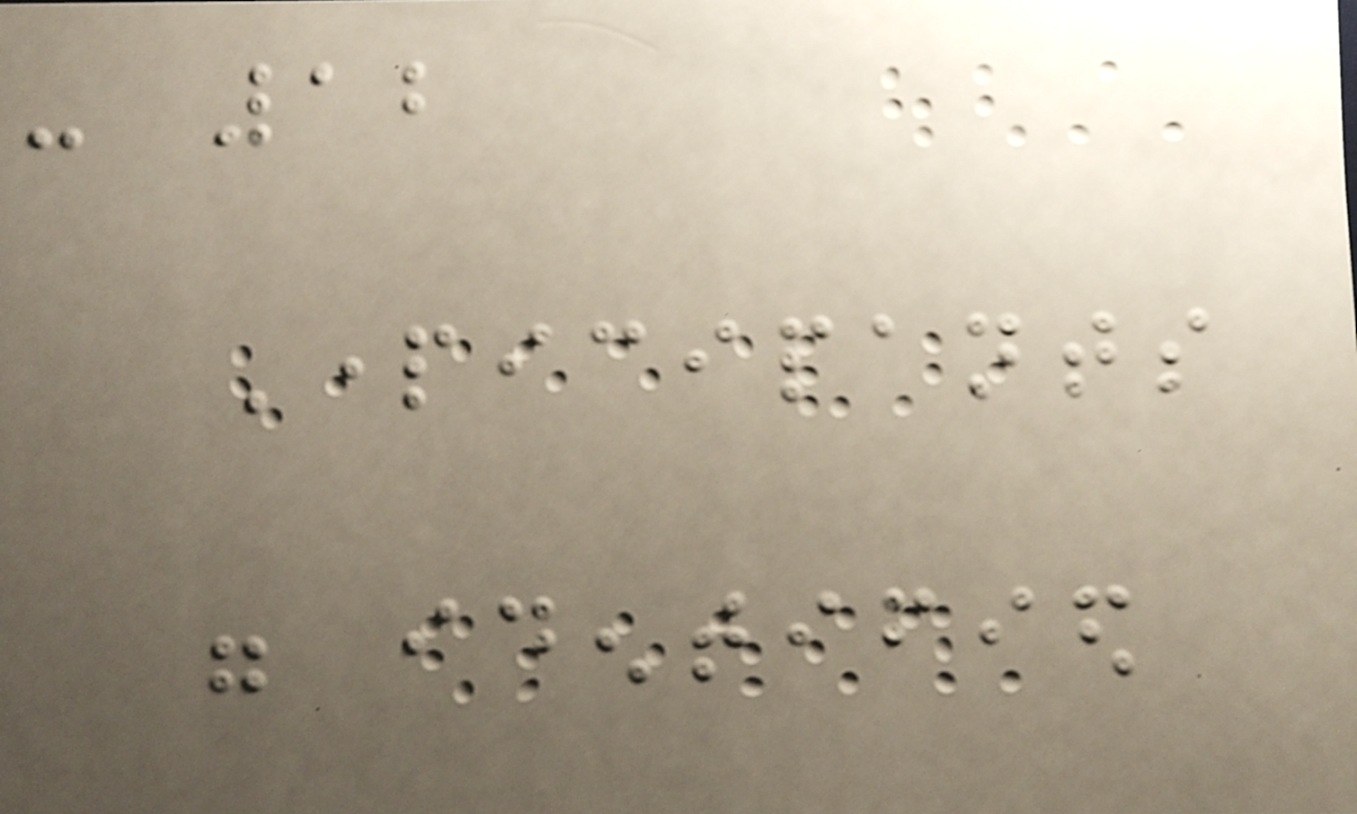- 12
Participants
were identified
